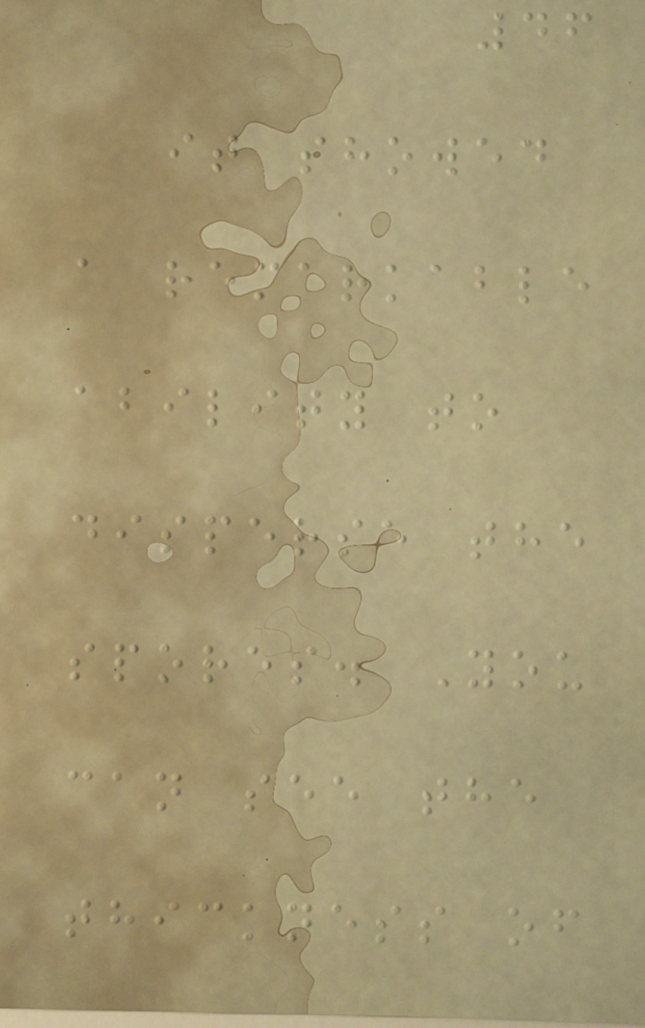46
it showed
a remarkable
ability to
disperse the
spores. You
can see the
thickness of
